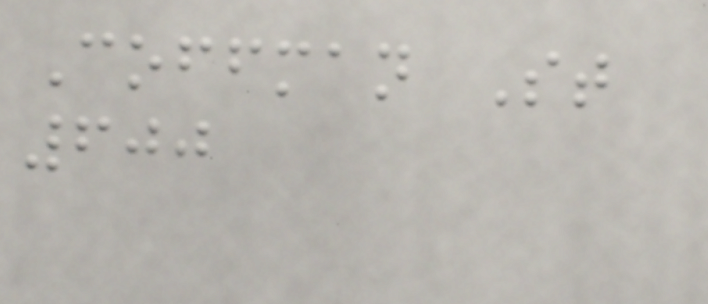Coffman St
600
